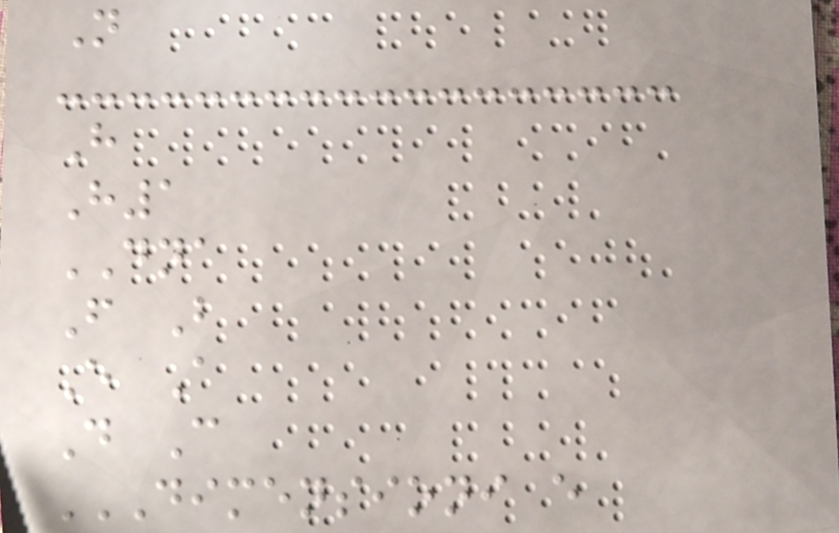N
H
H1
DNA
F B
E A
D C
DIMENSIONI E
